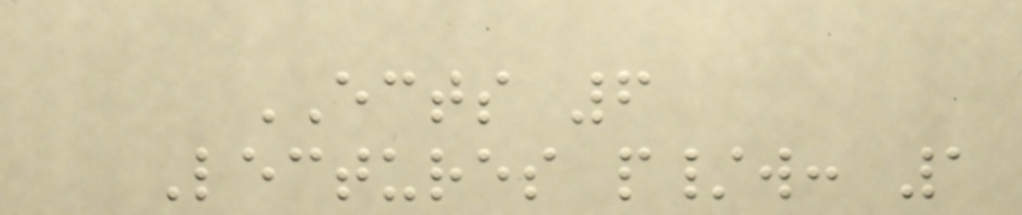ECTS 6
Lectures p/w: 1
